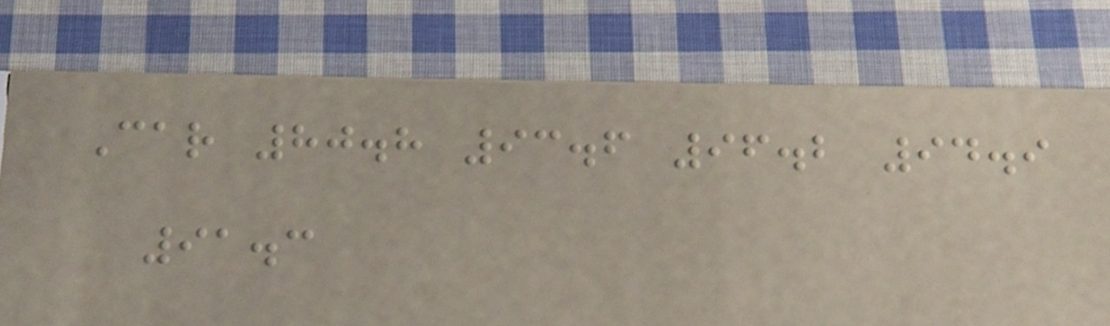Car 80.8 93.6 96.2 94.9
91.3
